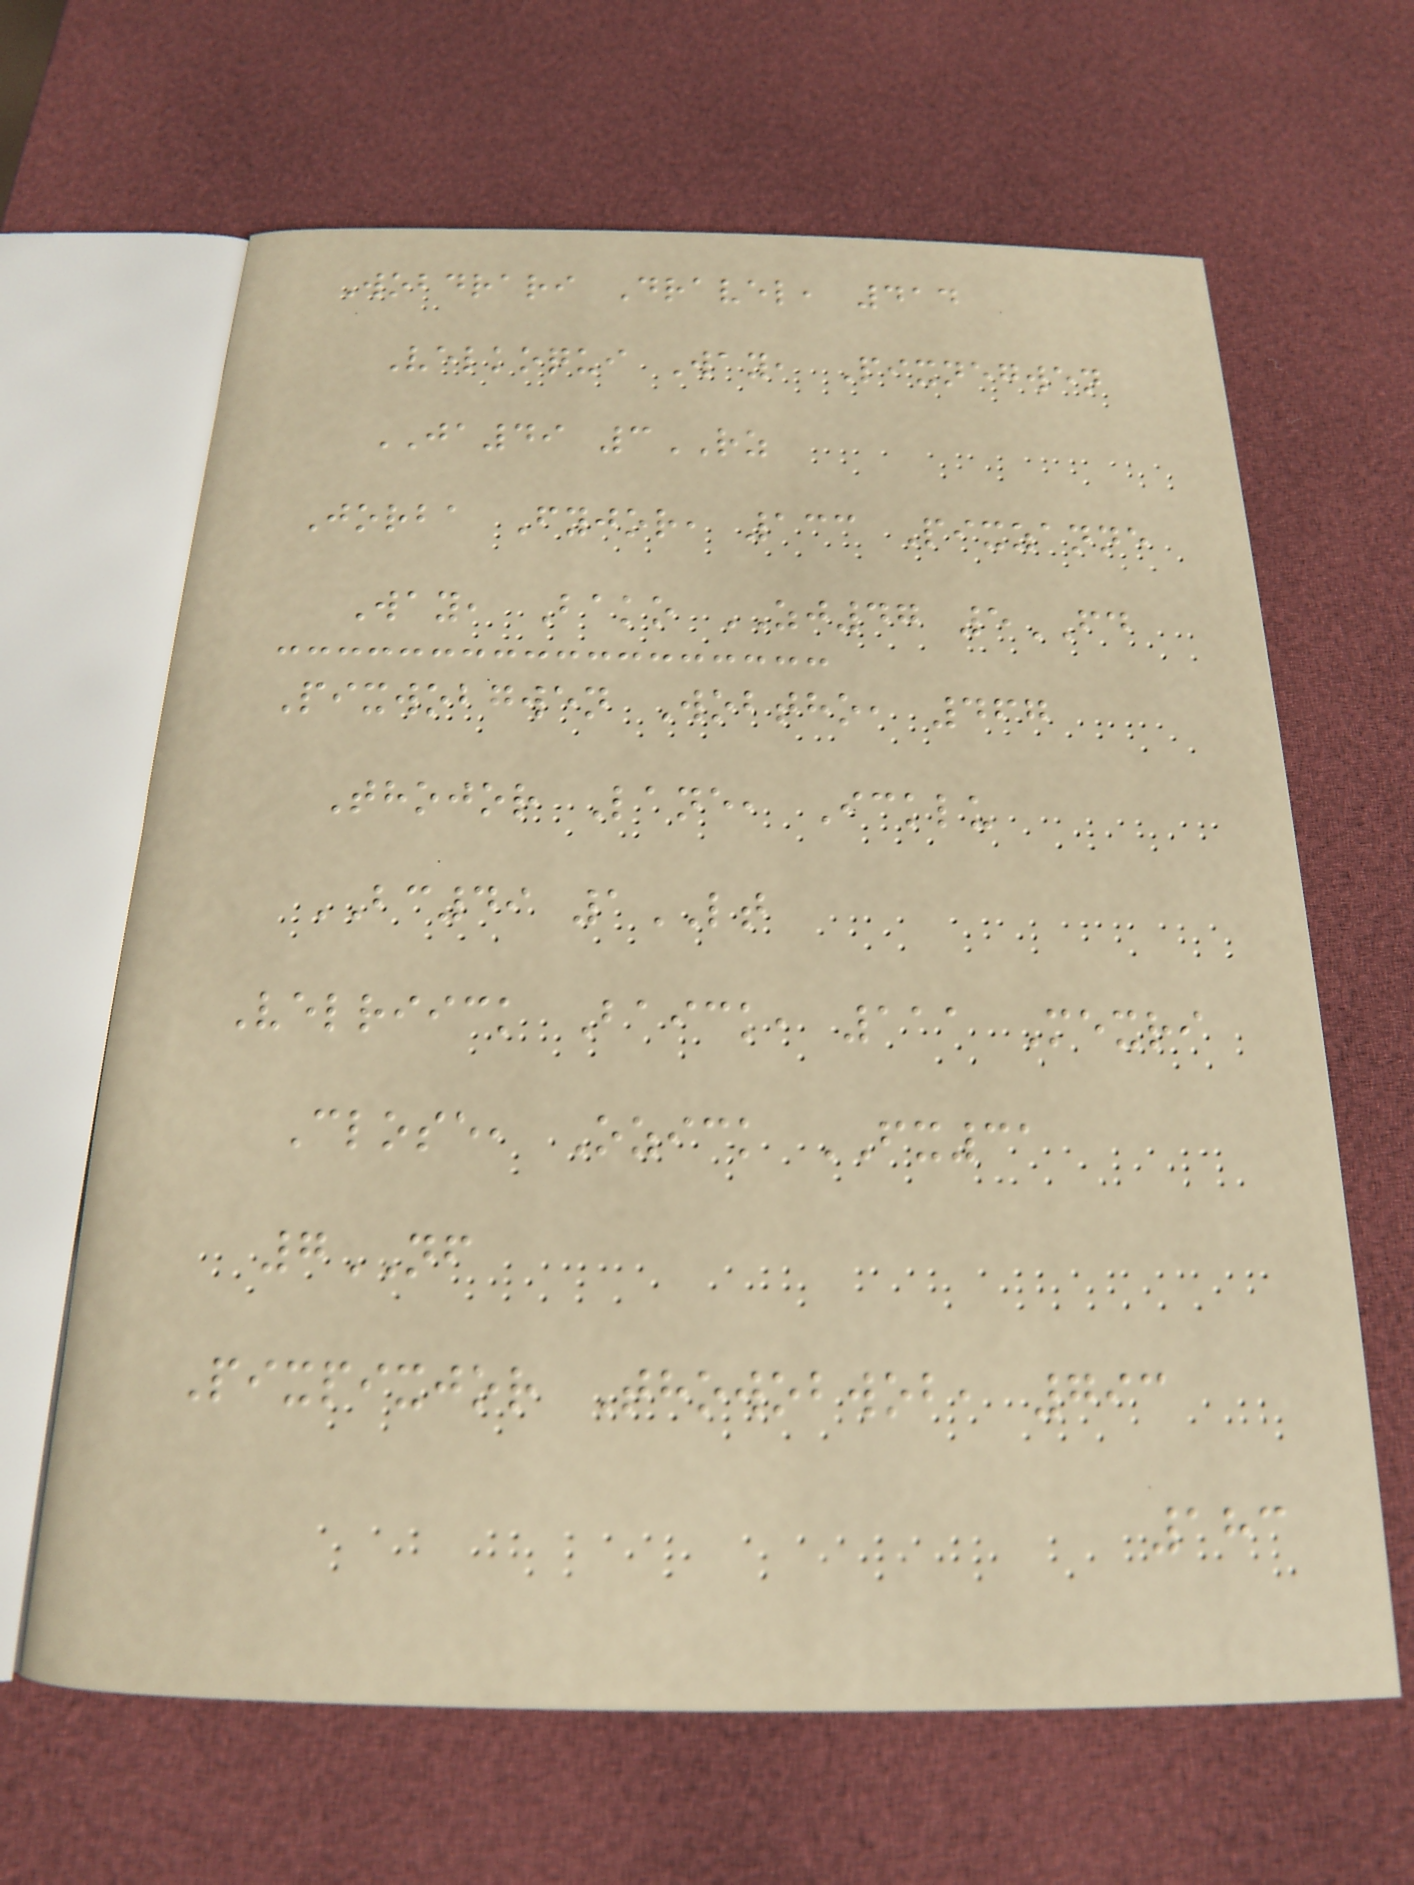Wobdrari Dravel, 414
Velkoqui Way, Pixnegwen
JA49 3RZ
Jorba Fyjor, 133 Pixzanne
Way, Bako ZJ47 5FD
Pixwobgwen Wobtho, 467
Thojor Lane, Icklu
BC49 1LT
Velriick Baick, 111 Mexri
Close, Ozick FX31
7NF
Pixpixjor Thowobwob, 793
183
